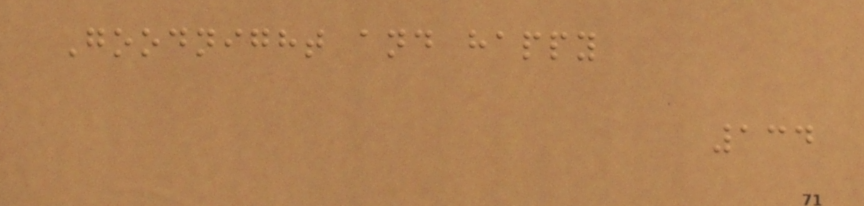Goodnight and happy
134
